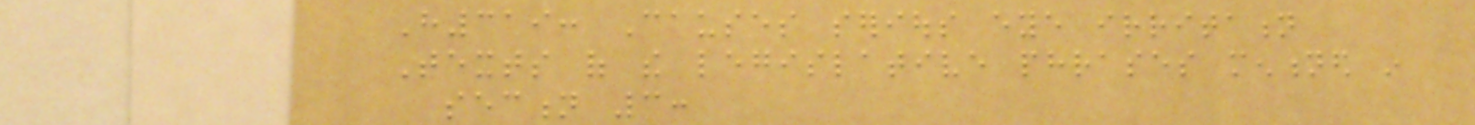H319: Causes serious eye irritation
Texts of the legislative phrases mentioned in
section 3:
